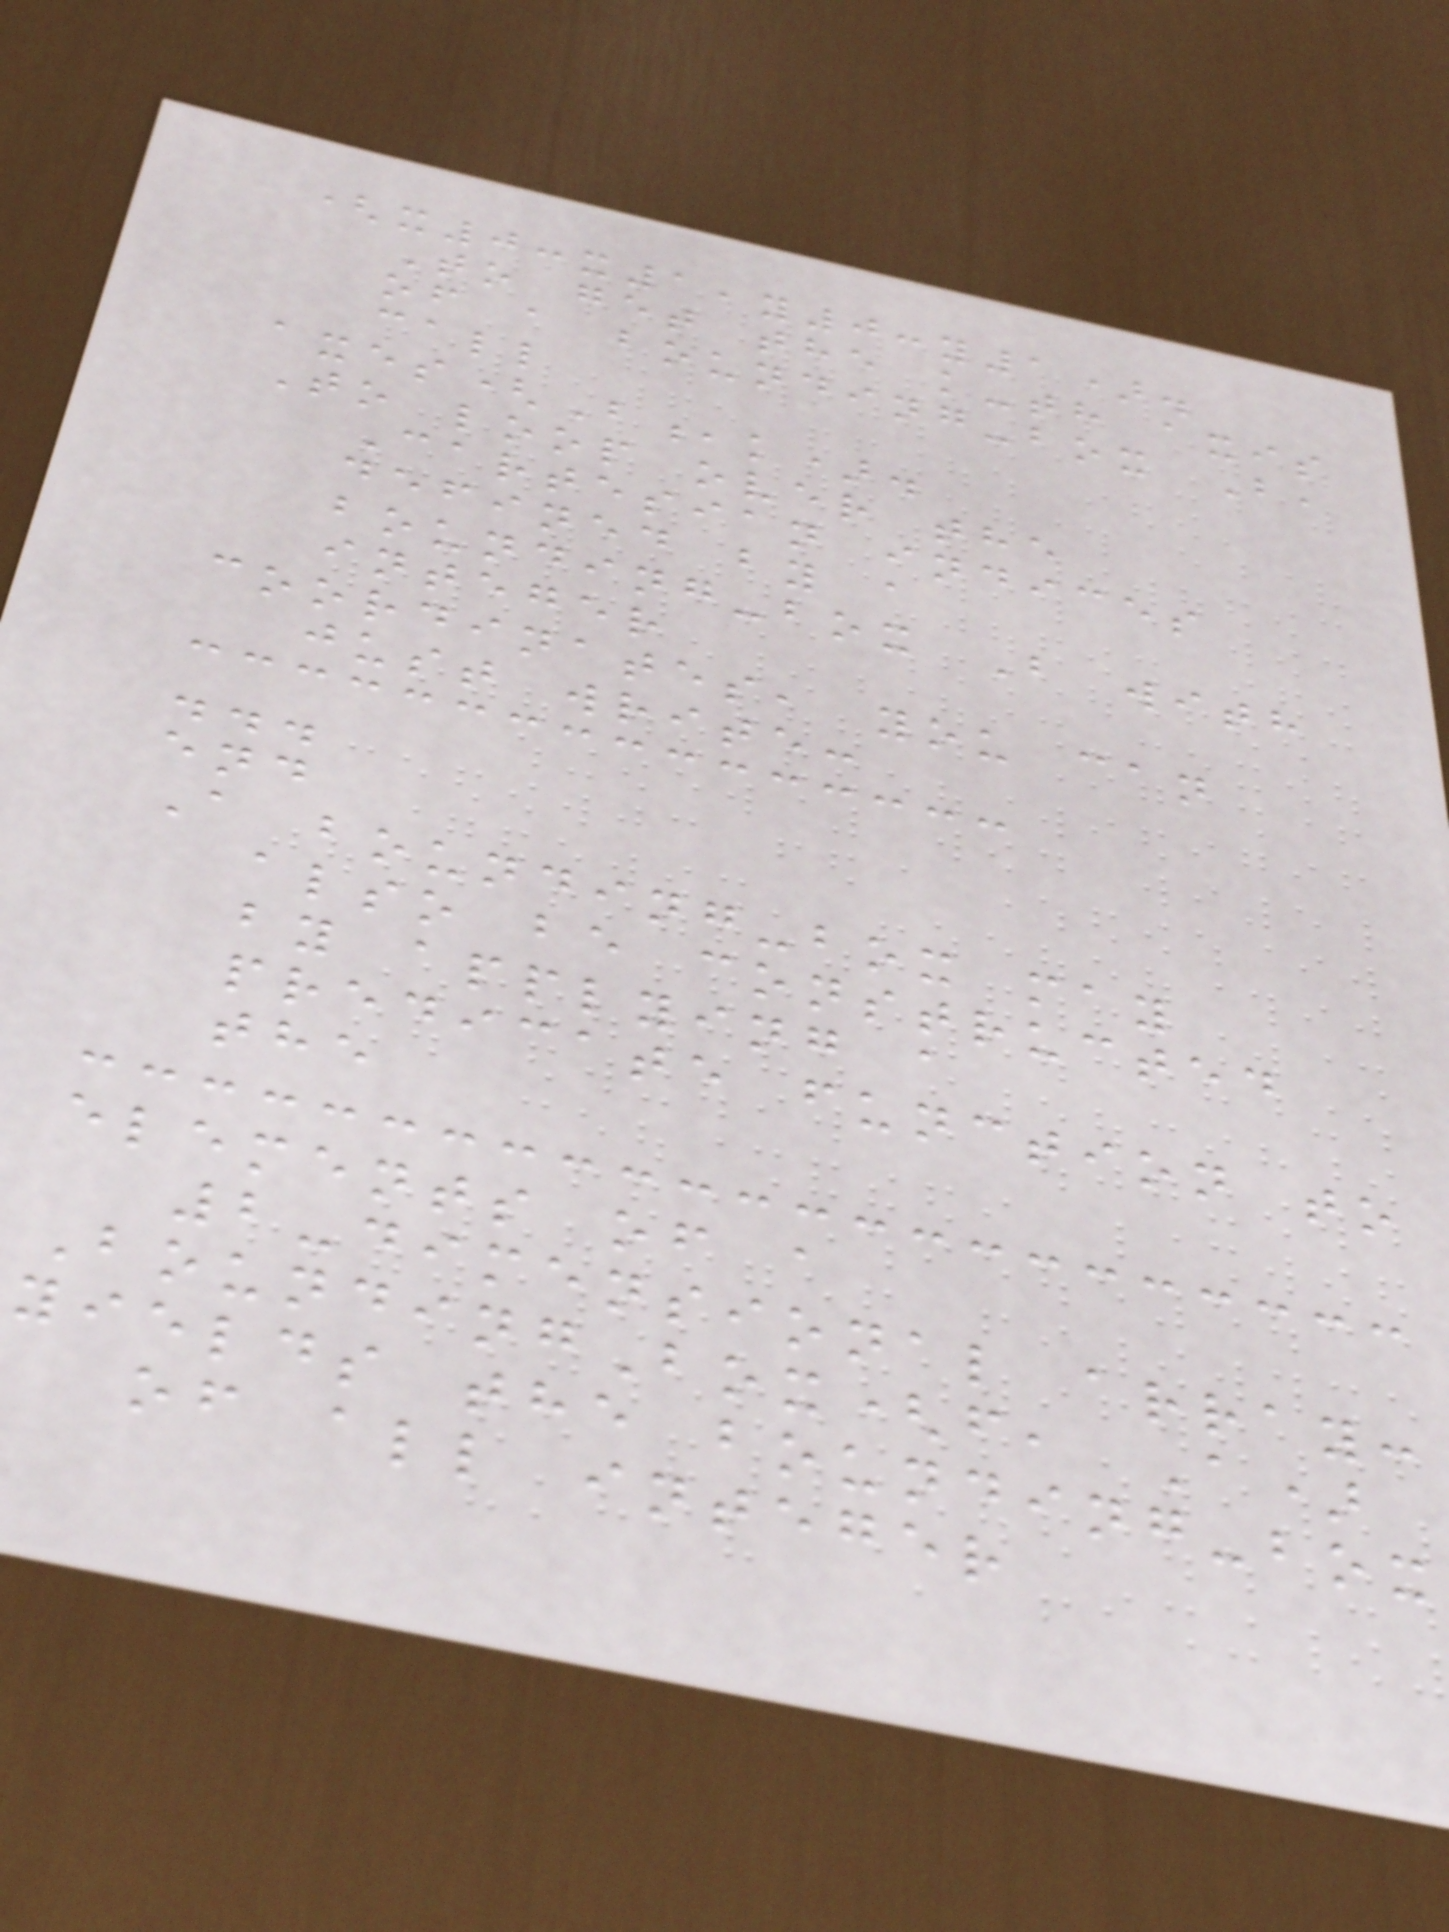(x0:x1,y0:y1).
To get the k-th axis
of a bounding-box B,
call
axes(B,k).
To loop over the
Cartesian indices
defined by a
bounding-box B with
integer
coordinates, you can
just write:
...
end
A bounding-box may
also be constructed
by applying a
predicate function to
the
elements of a
2-dimensional array:
BoundingBox(f, A)
yields the bounding-box
of all integer
